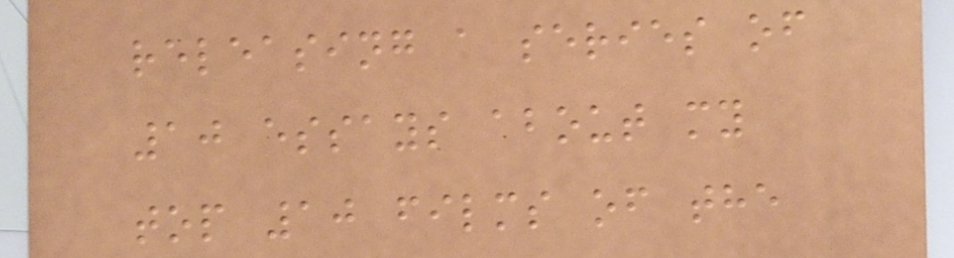releasing a series of
10 essays about my
top 10 films of the
